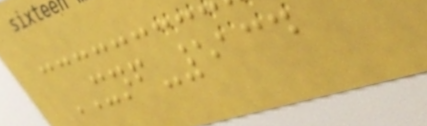XNF-5134
